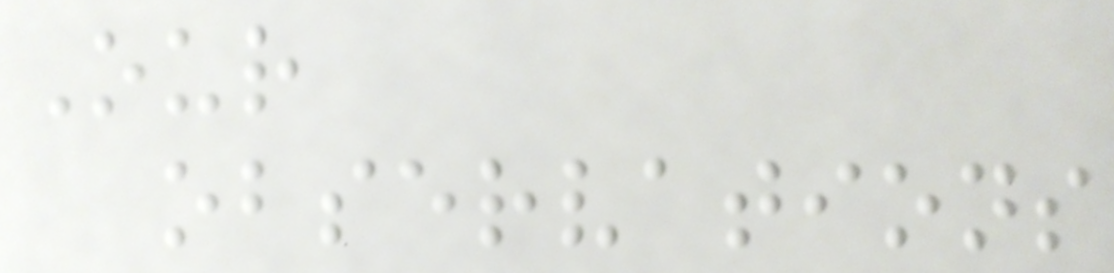Our
observations
